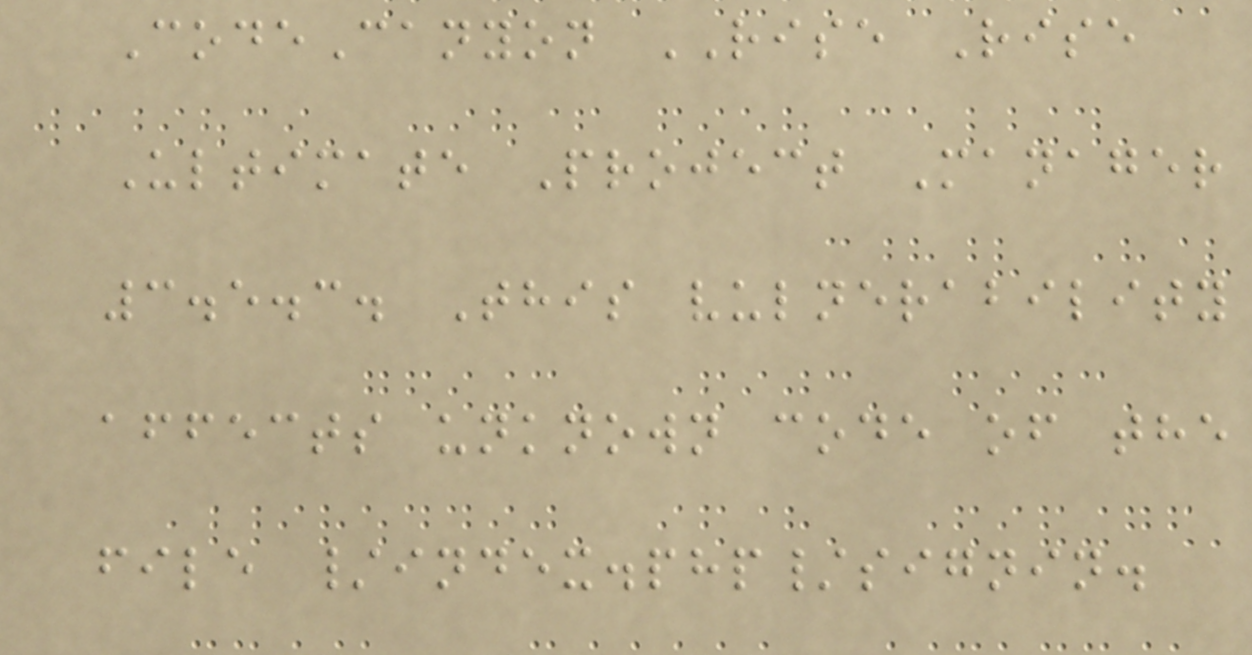CodeCanyon RISE Rise
Ultimate Project Manager
3.5.3. This vulnerability
affects unknown code of the
file /index.php/signin.
